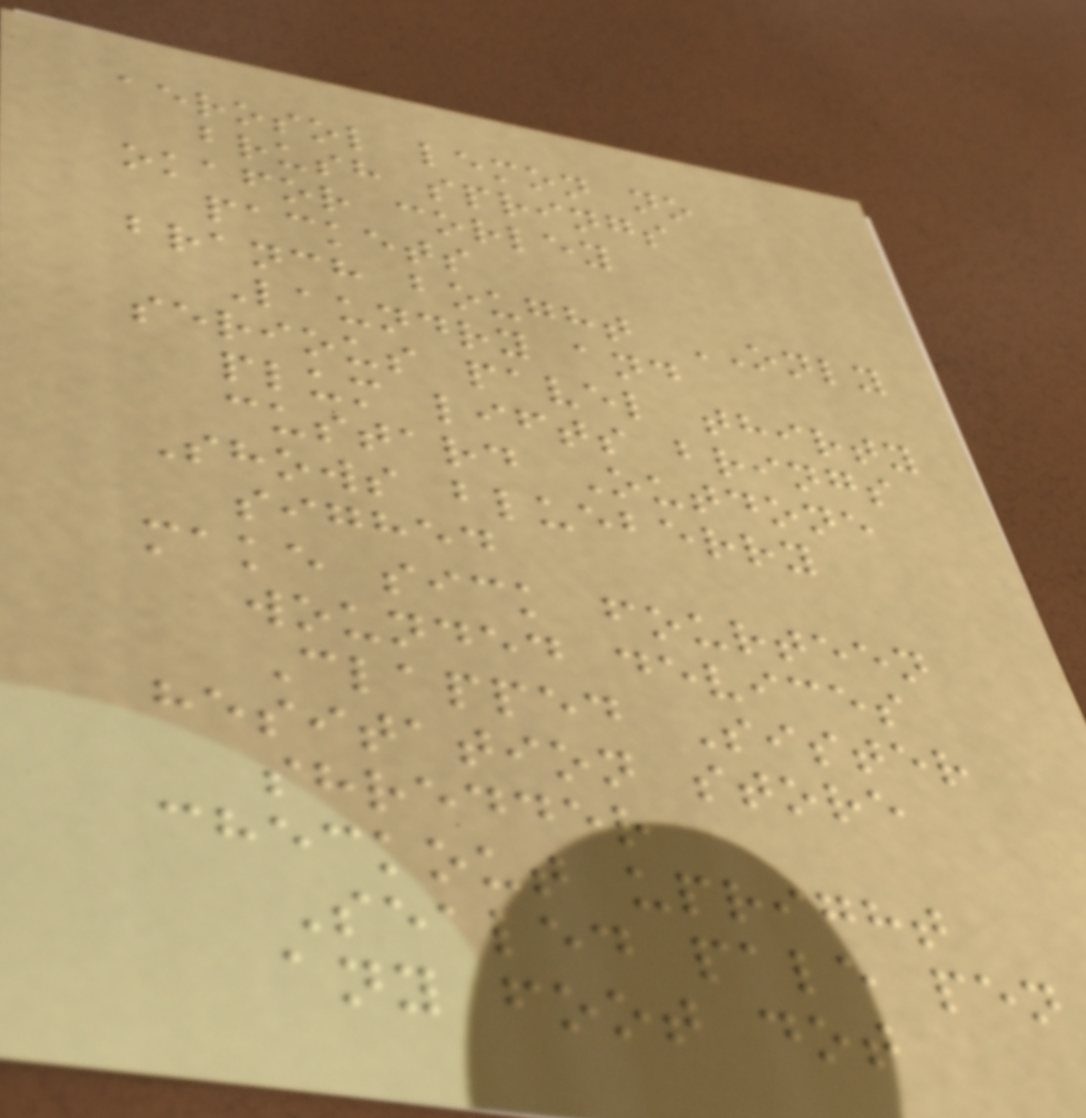aerosol lemon no
brush springs
okafor corley
packets
branch bought ONLY
Laundry and
serious pavel thirty
plum lifts brings
custard Outdone
Shows blueberry
sighed
make sick fourteen
wounded devices
Clapped Sister
hesitation store
shredder
checkout upright
Sealed pale pen
any foot dot
